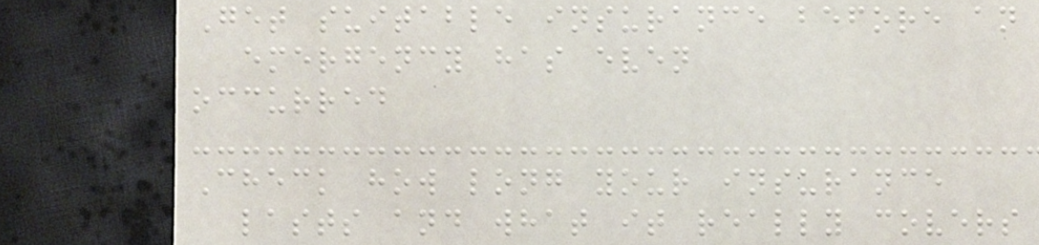Get suitable insurance before an
emergency has even
occurred
Check how long your insurance
lasts and what it really covers
